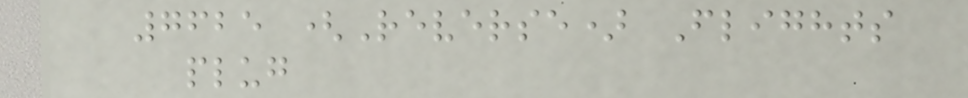7625 (Reverse) Flights
plug
